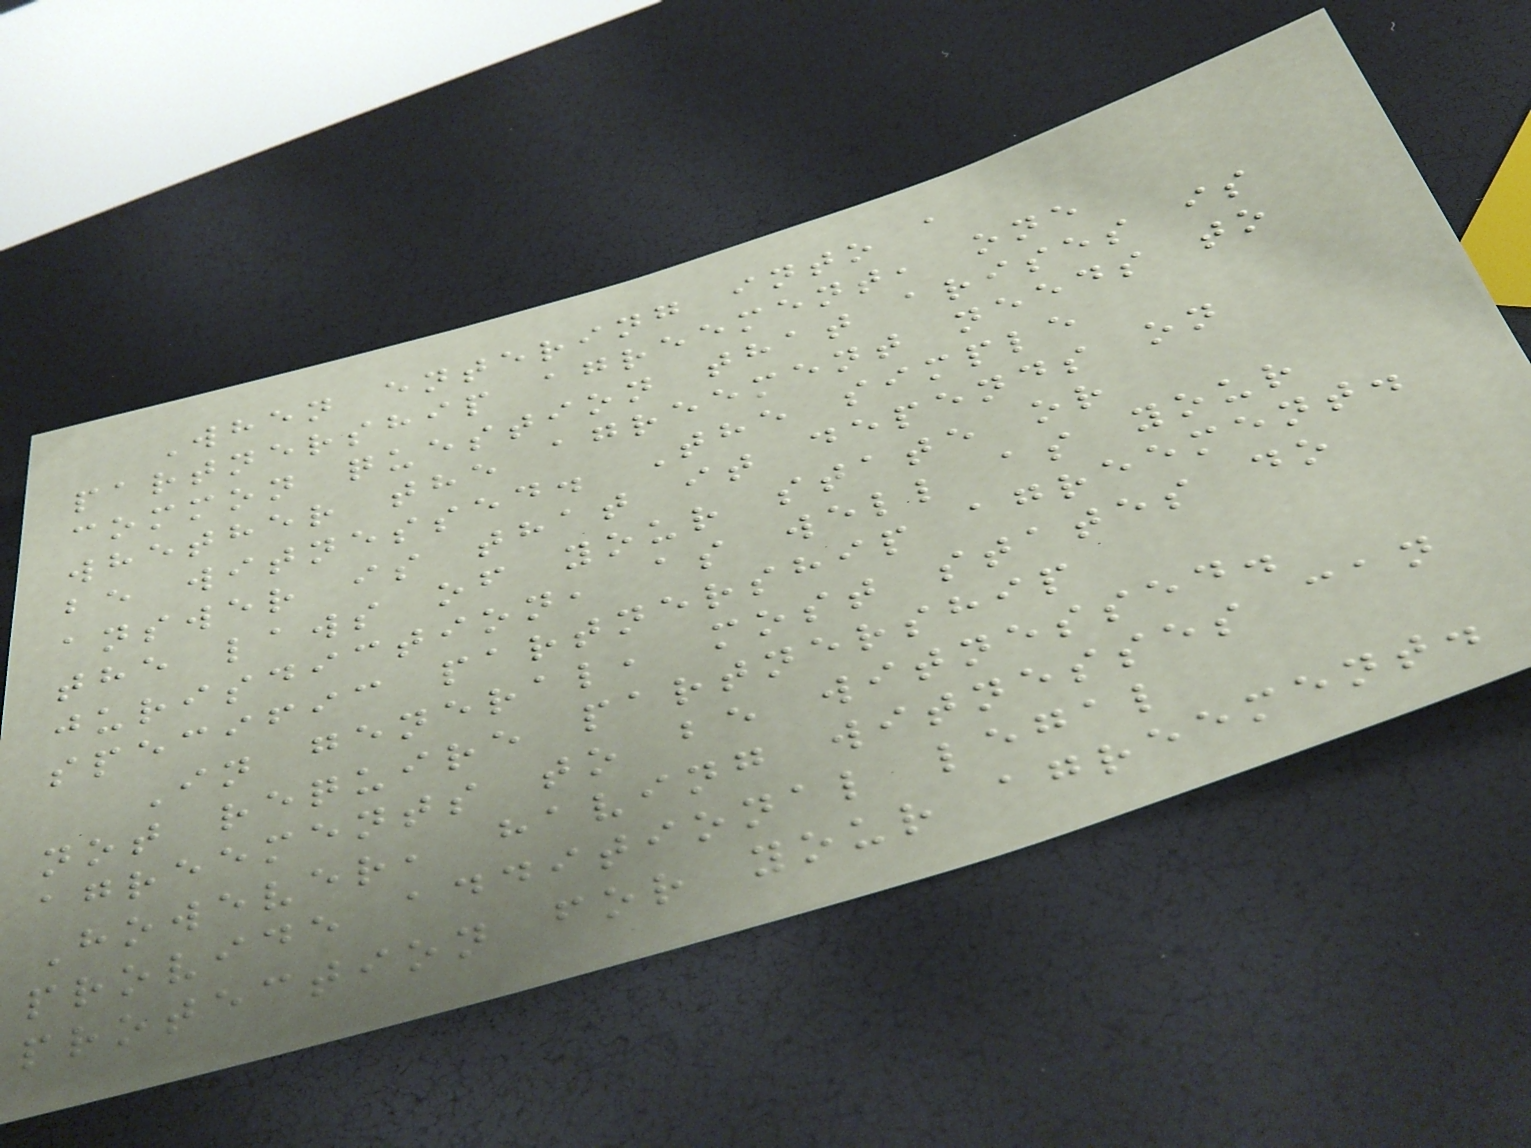When entering into a
partnership agreement, one
common question that arises is
whether the agreement needs to
be witnessed. The simple
answer is that it depends on
the laws of your state or
jurisdiction, as well as your
specific partnership agreement.
In general, most states do
not require partnership
agreements to be witnessed.
However, having witnesses can
provide additional legal
protection for your agreement.
